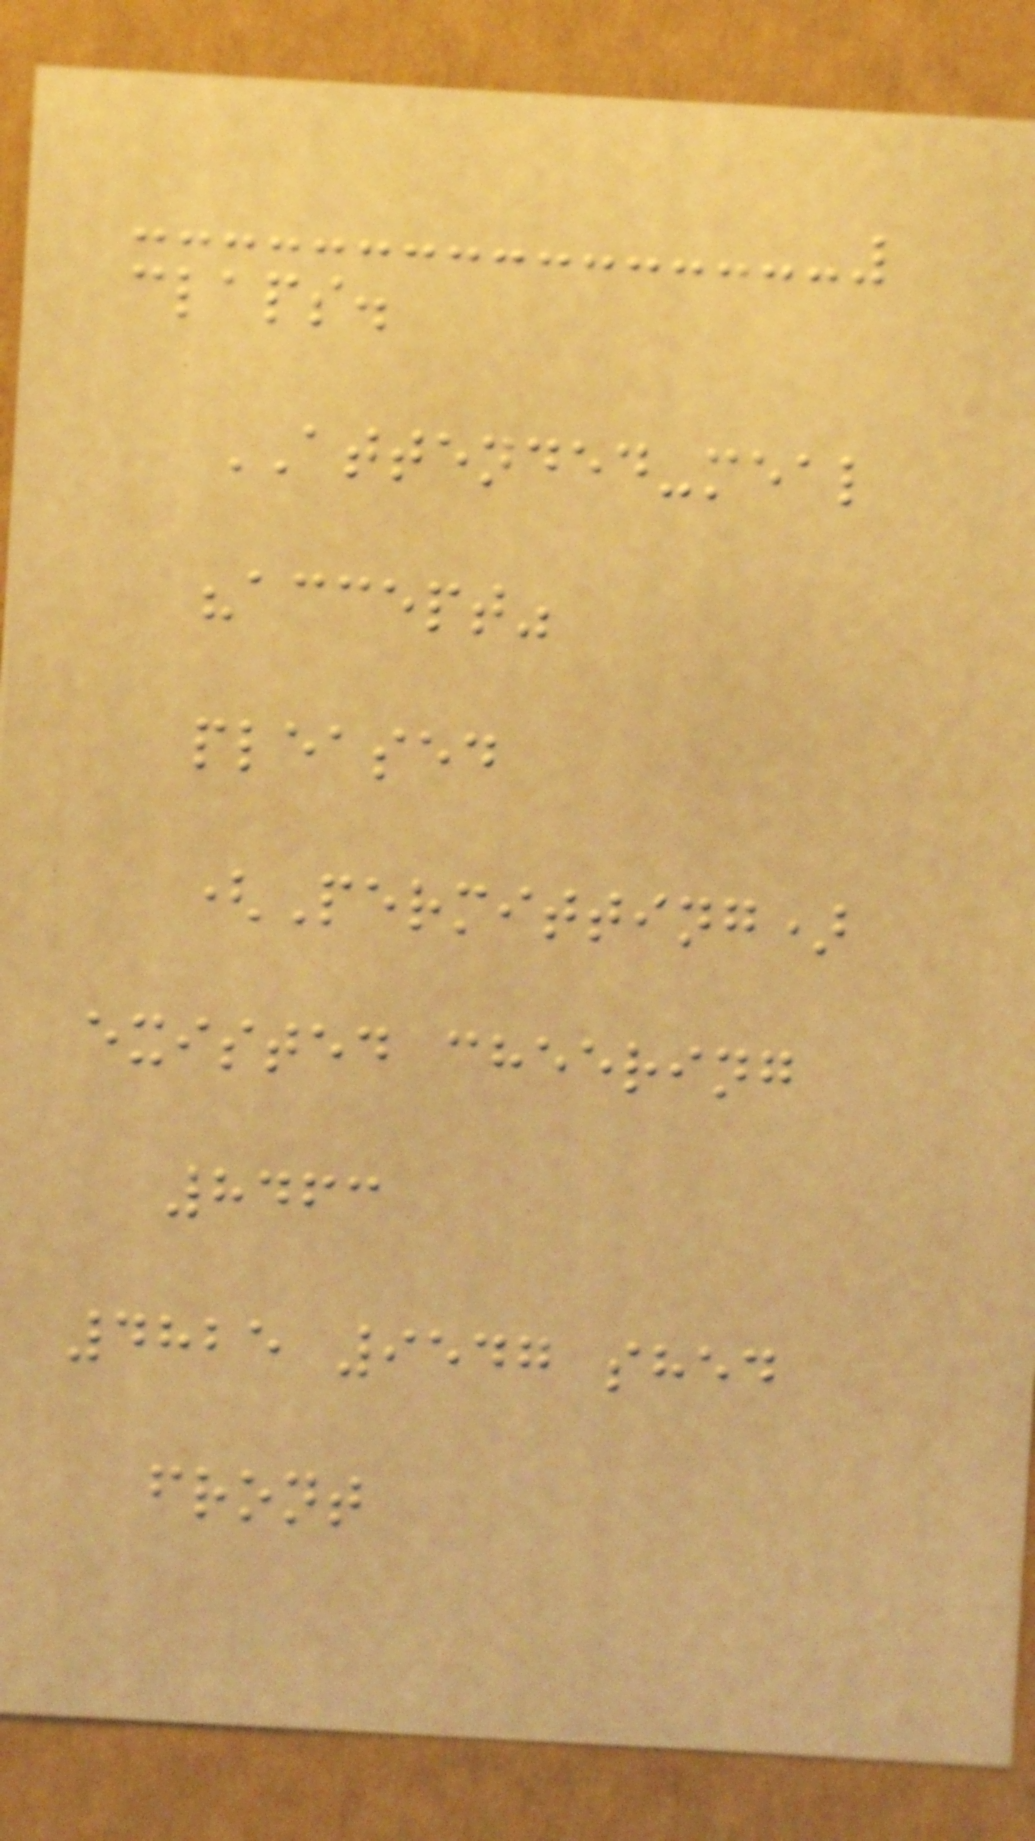claps.
ATTENDED-meal
"accept"
pleased
(Permitting)
existed cheering
8463
4825 9547 shed
front
